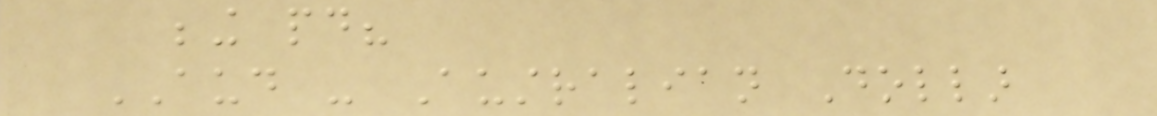being paid?
AUD - Australian Dollar
